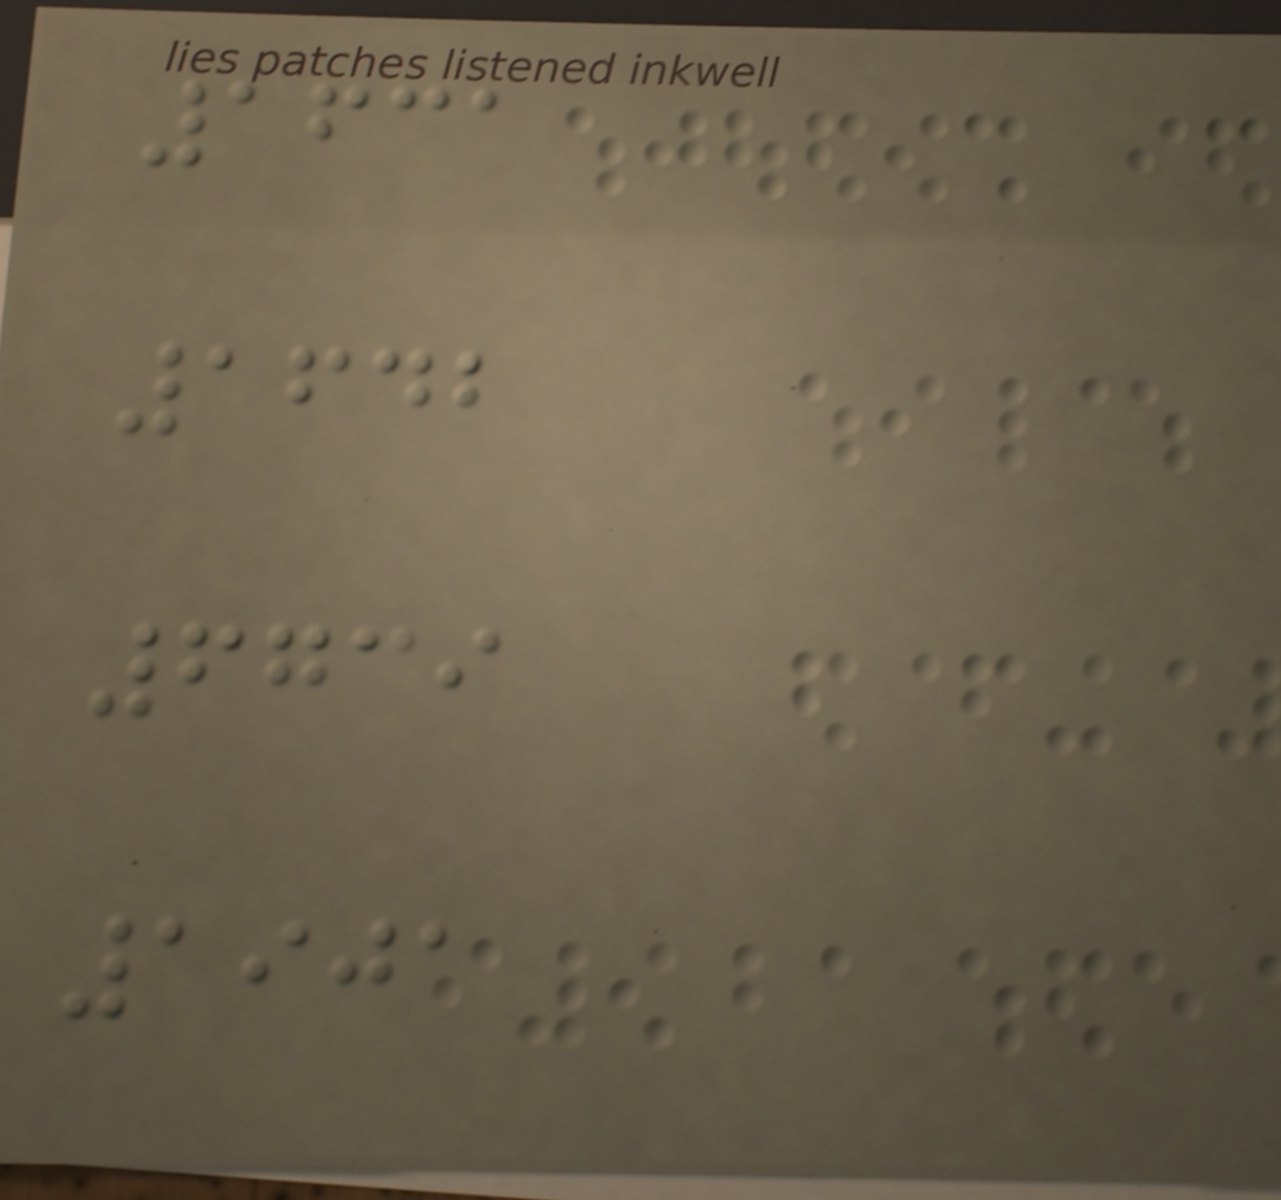1631
1642
6739
1901
